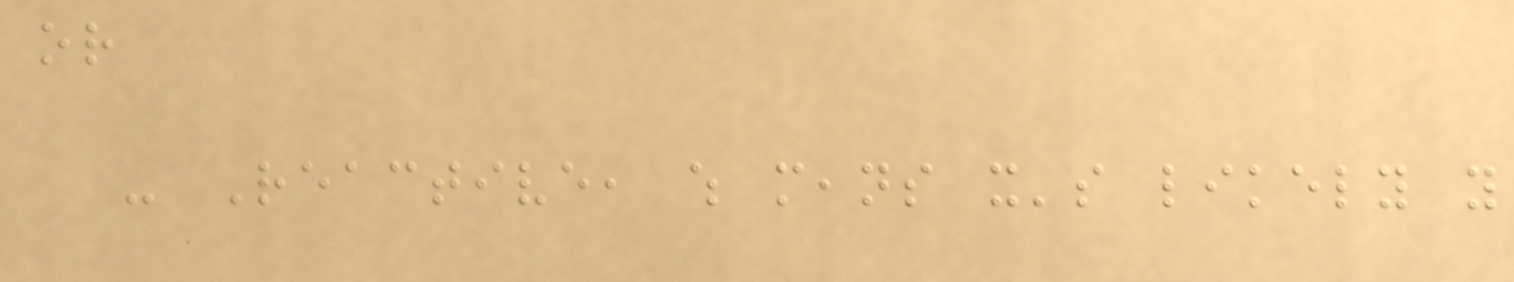or
- Reactive, which means it's likely you
